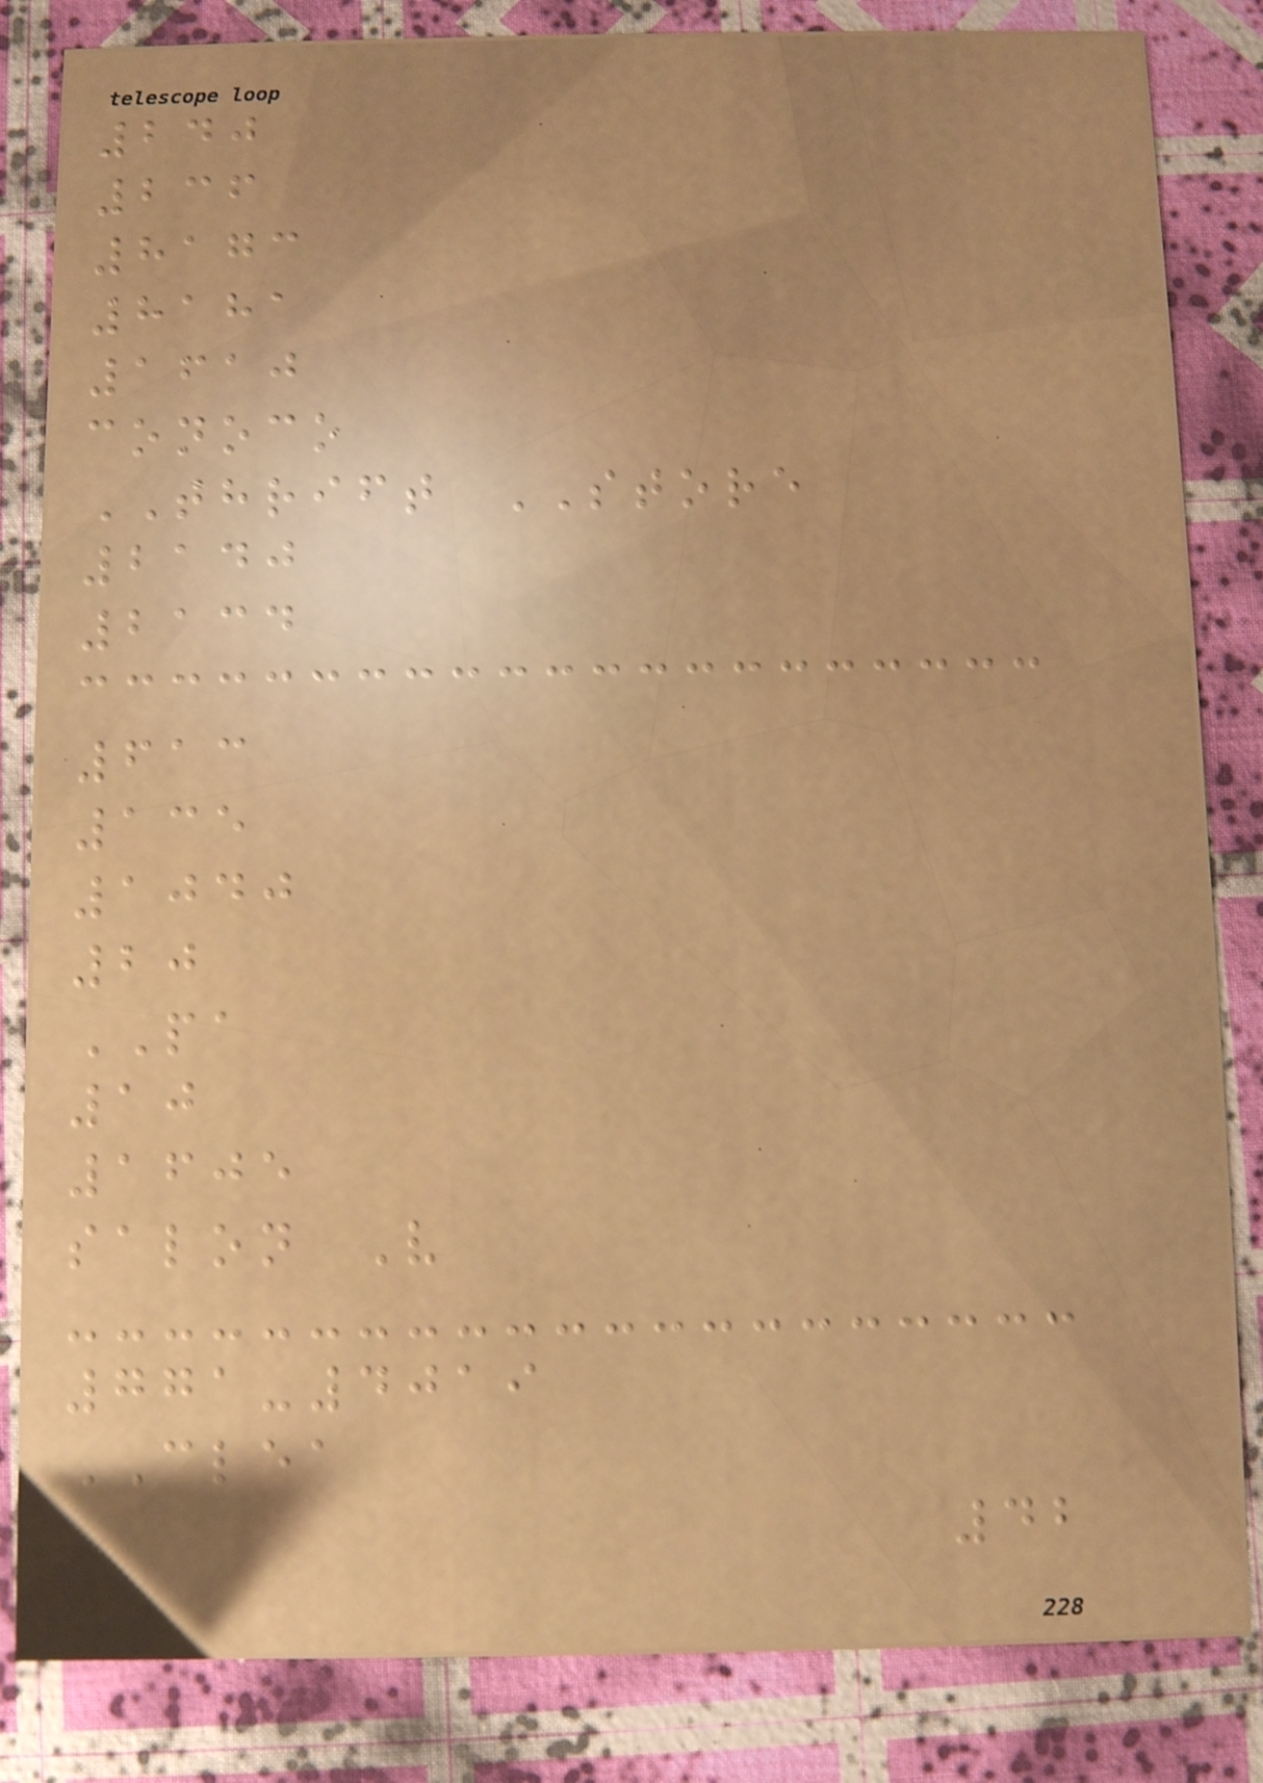240
236
8173
8181
1610
conoco
THRIFT STORE
2140
2134
613
135
1040
20
PA
10
1605
salon V
771-4019
CLEA
42
